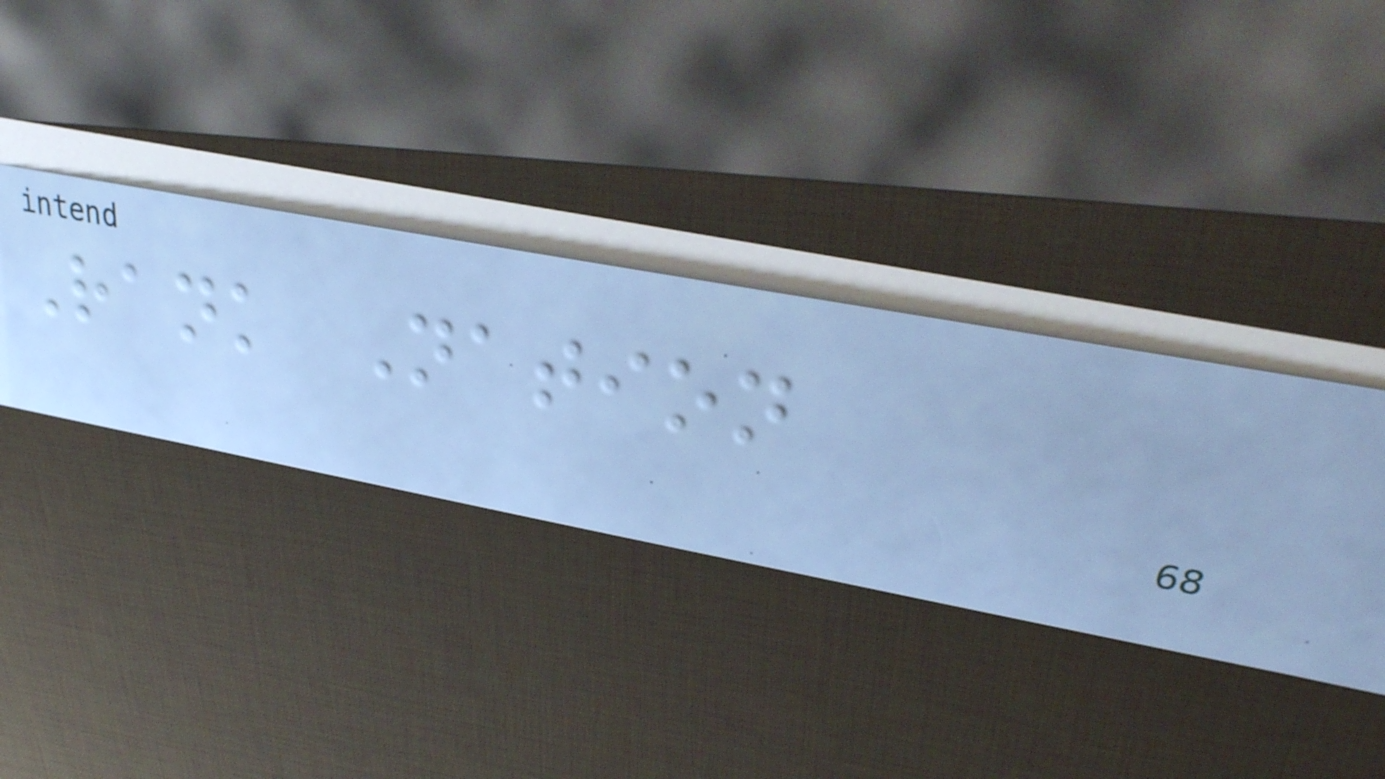Rank Nation
